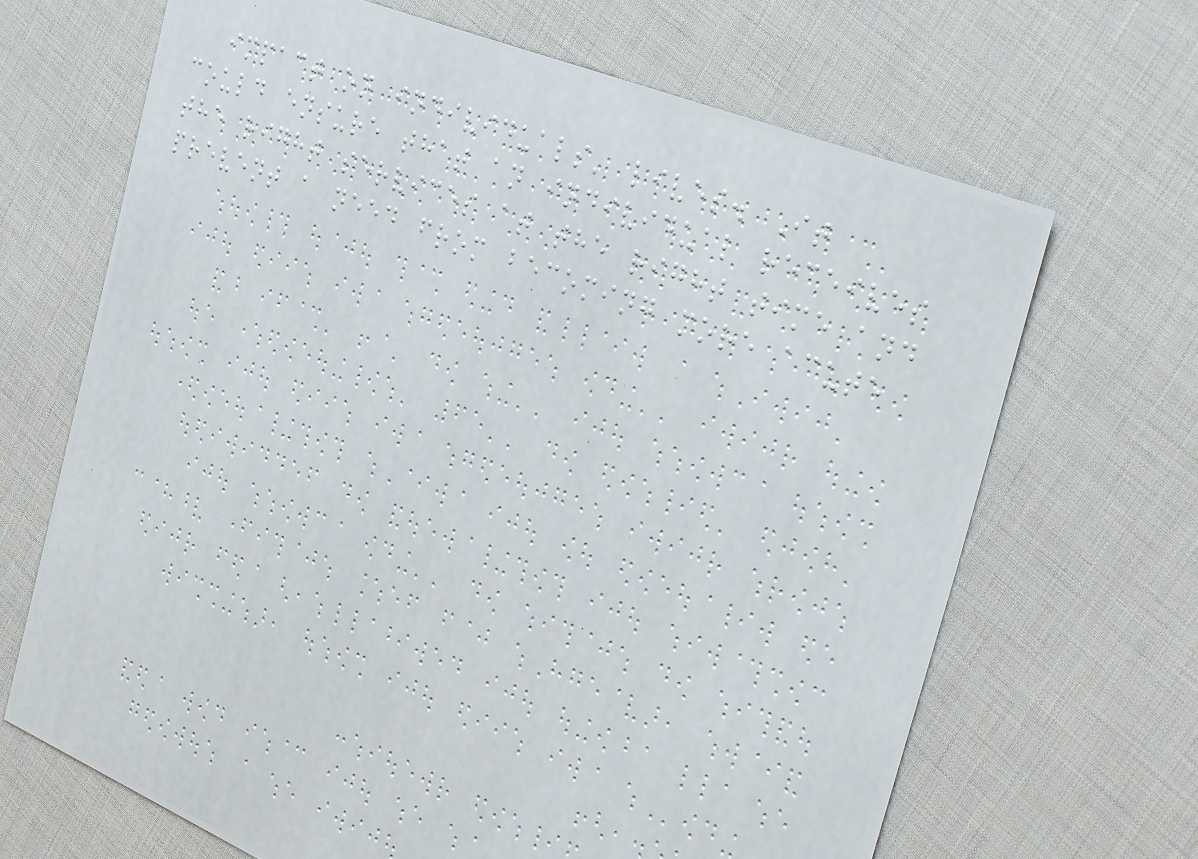impact on individuals' lives. It
could ensure that an individual receives
the right services at the right time and
prevent a need from becoming more acute
